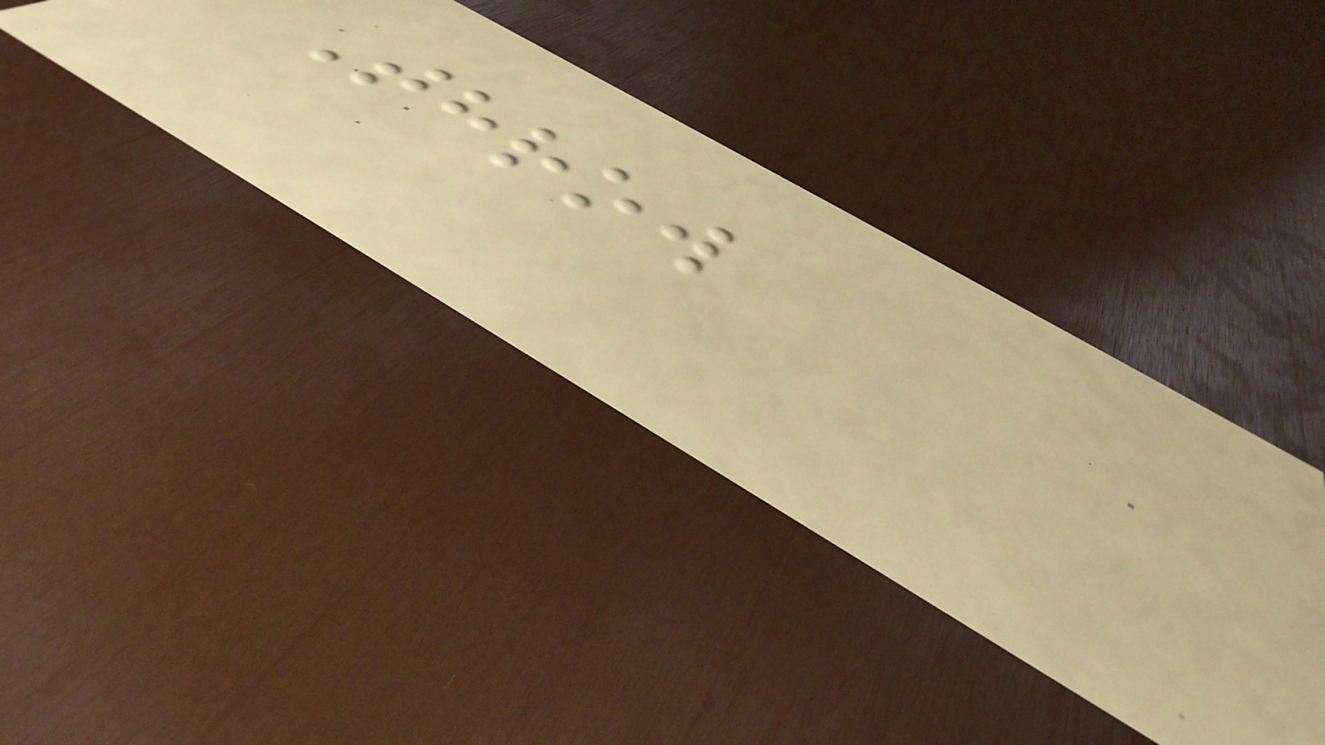Throw
